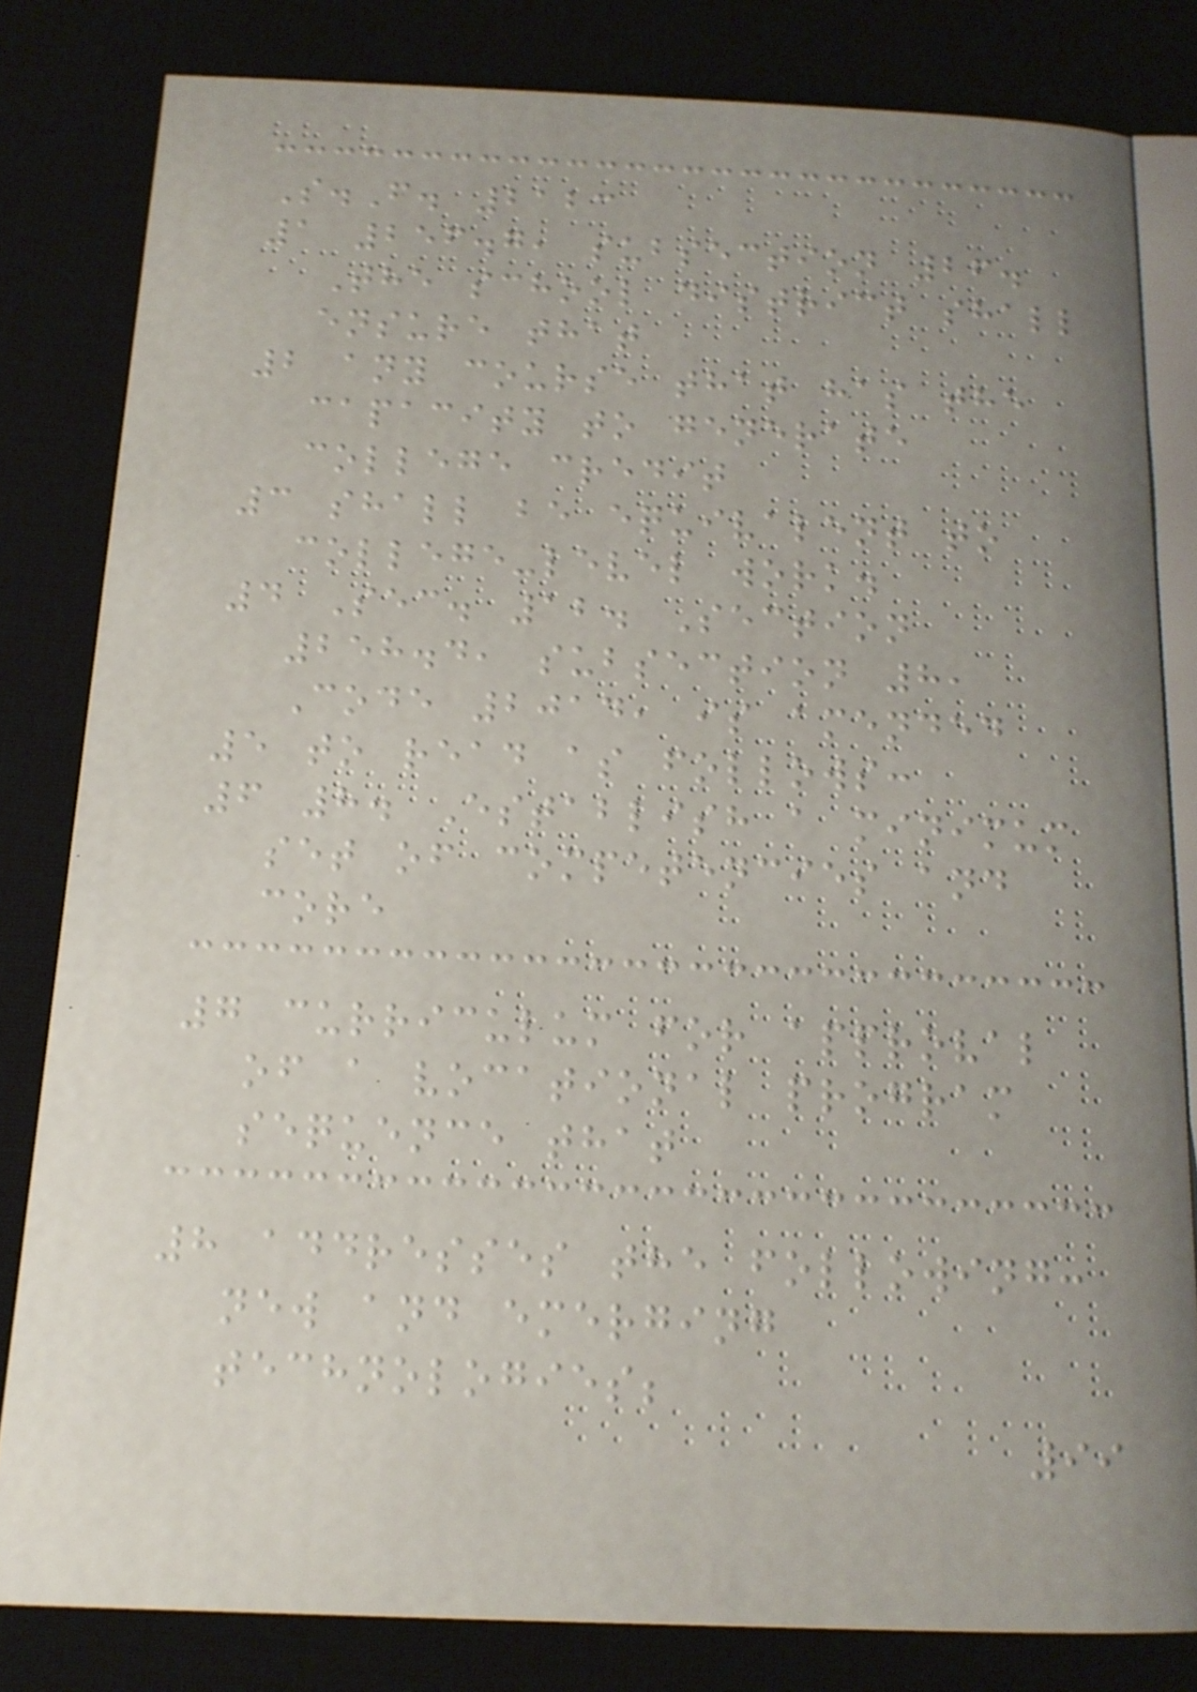S.F. 2123
1 256.7, subsection 26.
The school district shall
ensure that
2 any course that has the
capacity to generate
college credit
3 shall be equivalent to
college-level work.
4 Sec. 12. Section
258.4, subsection 8,
Code 2014, is amended
5 to read as follows:
6 8. Establish a minimum
set of competencies and
core
7 curriculum for approval
of a vocational program
sequence that
8 addresses the following:
new and emerging
technologies;
99
